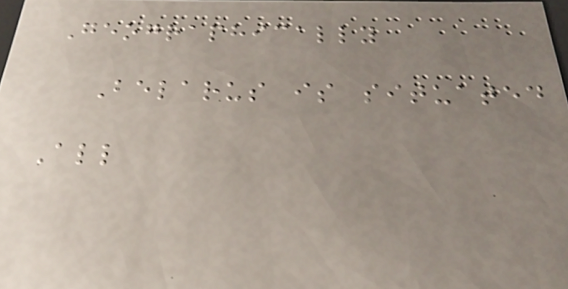Geographically
Belarus is situated
All
